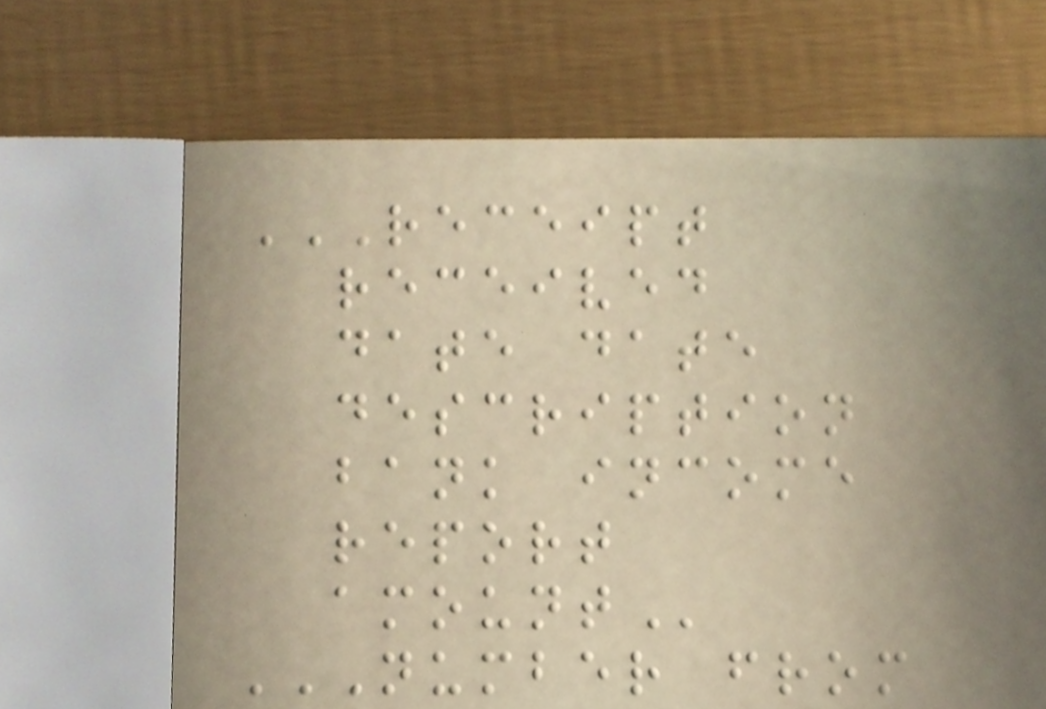RECEIPT
RECEIVED
DATE DATE
DESCRIPTION
BANK INCOME
REPORT
AMOUNT
NUMBER FROM
